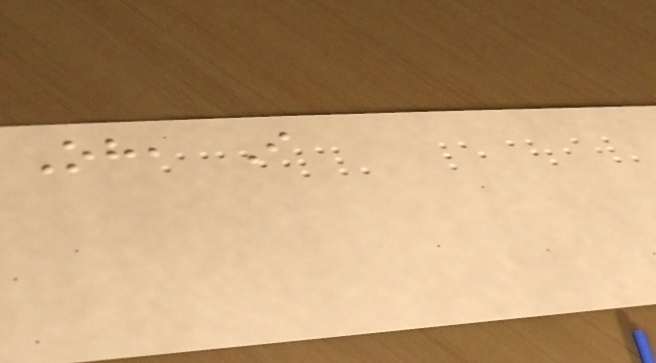Oh, I
